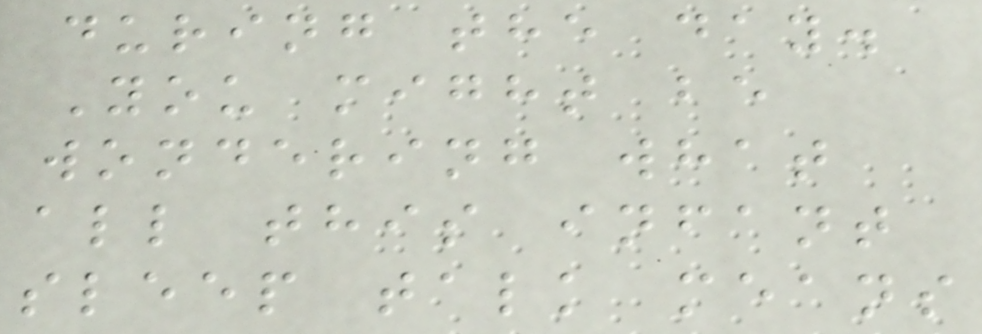during the day.
You might be
wondering what
all this infant
sleep talk means
